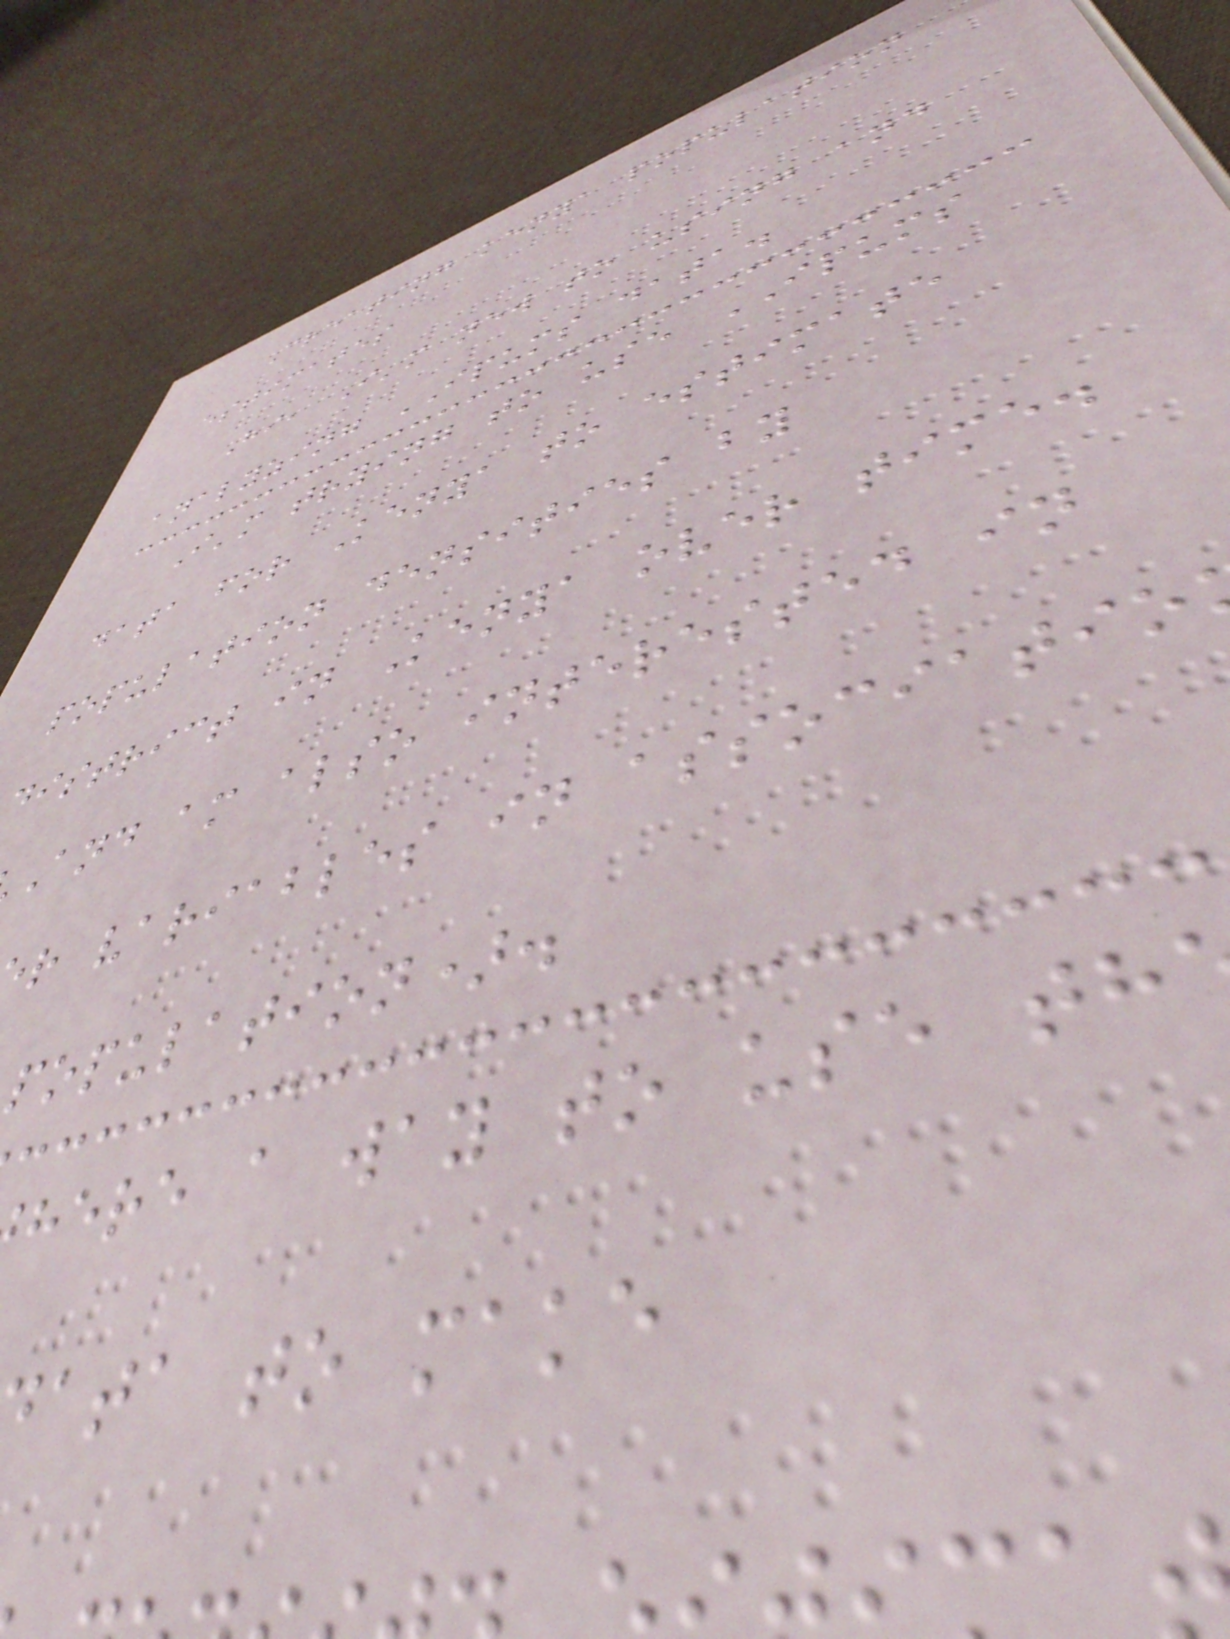Creating kenya population
estimates
Hi, I'm new to using and
analyzing IPUMS data.
I'm trying to use IPUMS
data for Kenya to estimate
population densities by
district in Kenya over time.
And am also interested in
r variables in associatio
population).
here a way to use th
ata to make
